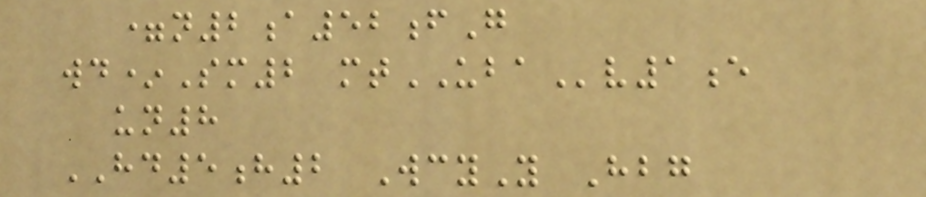=n2a52fG
wd*Sm2 mtUBAv1e
un8
HD5h2 WcyY Hbg
